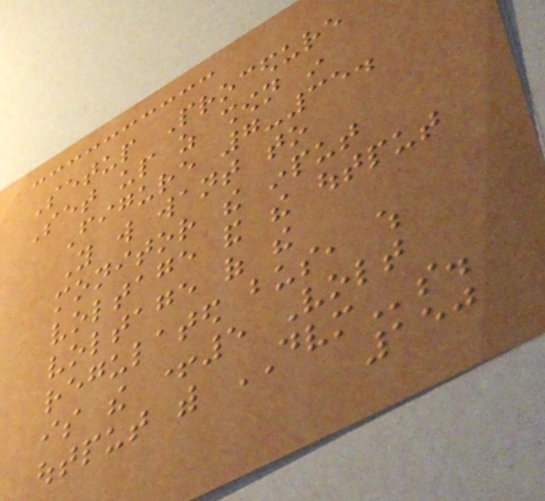Setup Procedure
Set up as shown in
Figure 7-35.
You will want to
monitor the input
voltage and the output
voltage of the
regulated bus, which
is the +5 Volt
output with DVMs.
150
